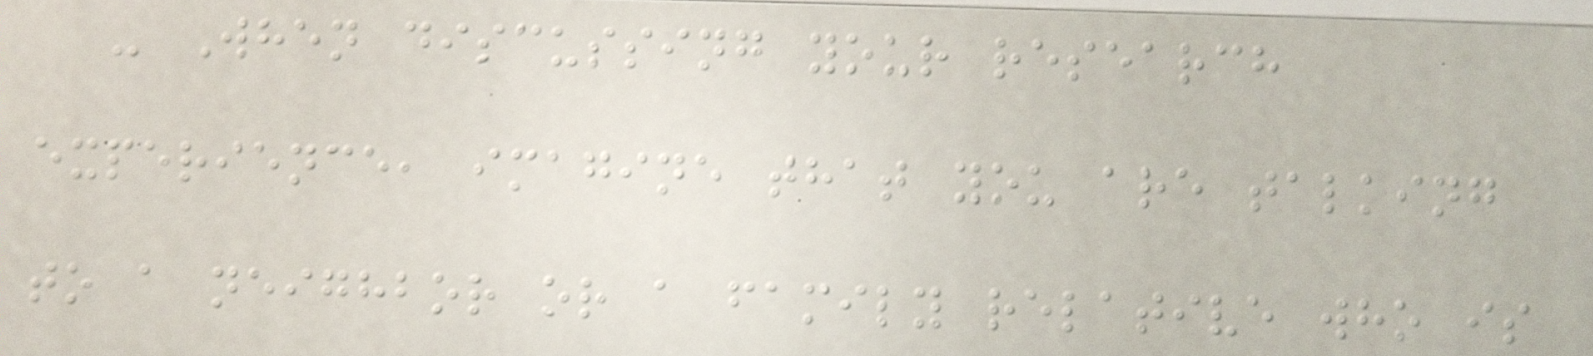- When discussing your research
experience, imagine that you are talking
to a neighbor or a family relative who is
